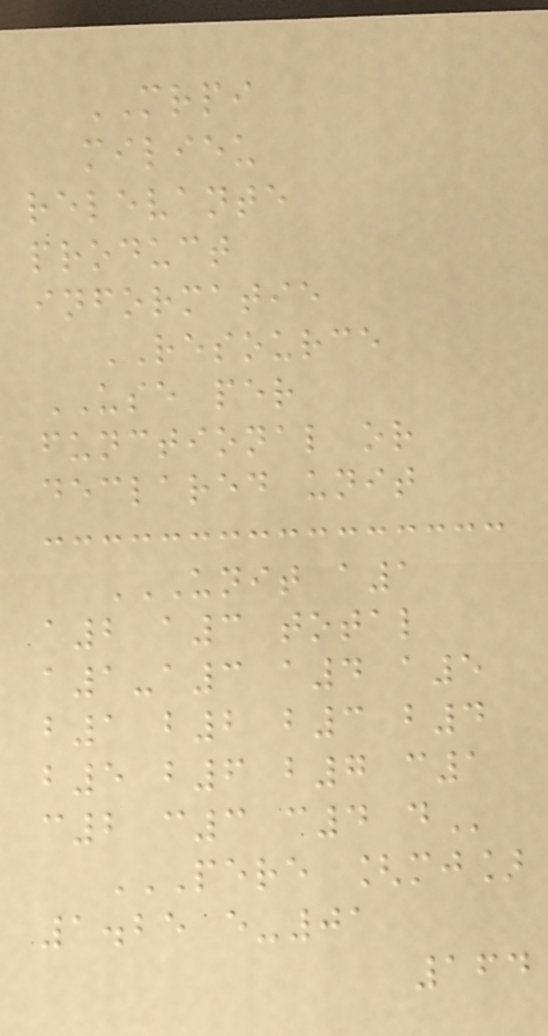MRPI
milieu
relevante
product
informatie
RESOURCE
USE per
functional or
declared unit
UNIT A1
A2 A3 TOTAL
A1-A3 A4 A5
B1 B2 B3 B4
B5 B6 B7 C1
C2 C3 C4 D
PERE [MJ]
1.25 E-01
164
